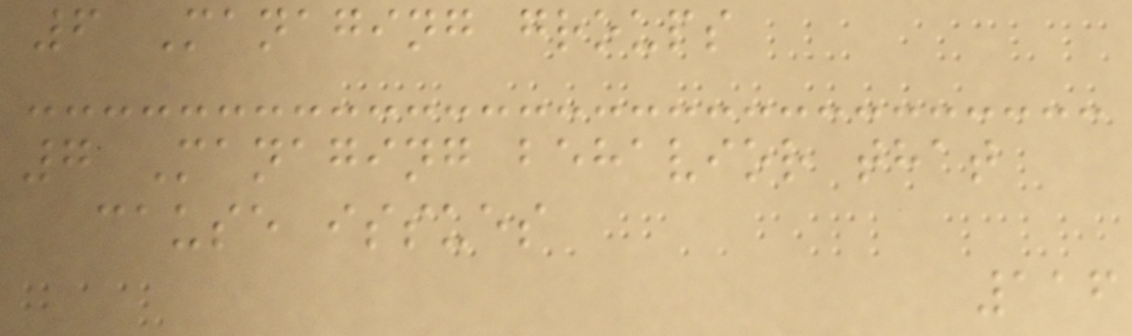6 Managing groups
7 Managing behavior that
cause issues
116
